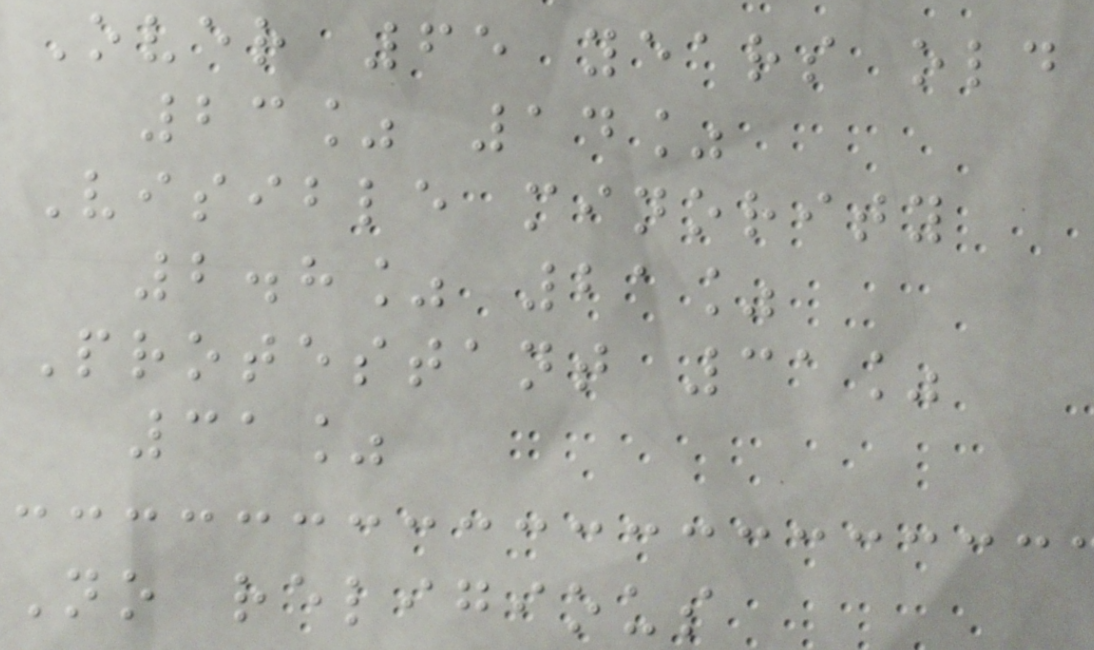Over 65 years old
23% 14%
Visible minority
2.8% 21%
Protestant 31%
31%
No religious
